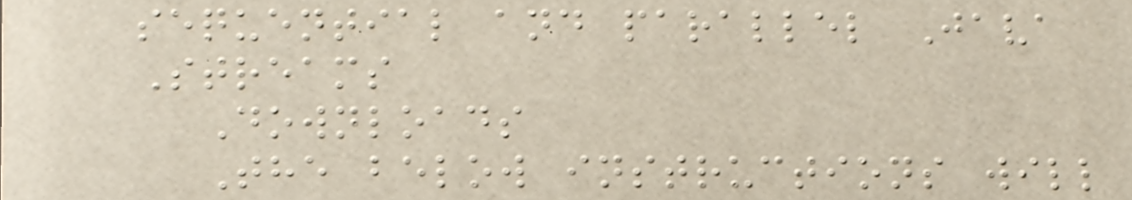sequential and parallel Java
Streams
Downloads
The below instructions will
